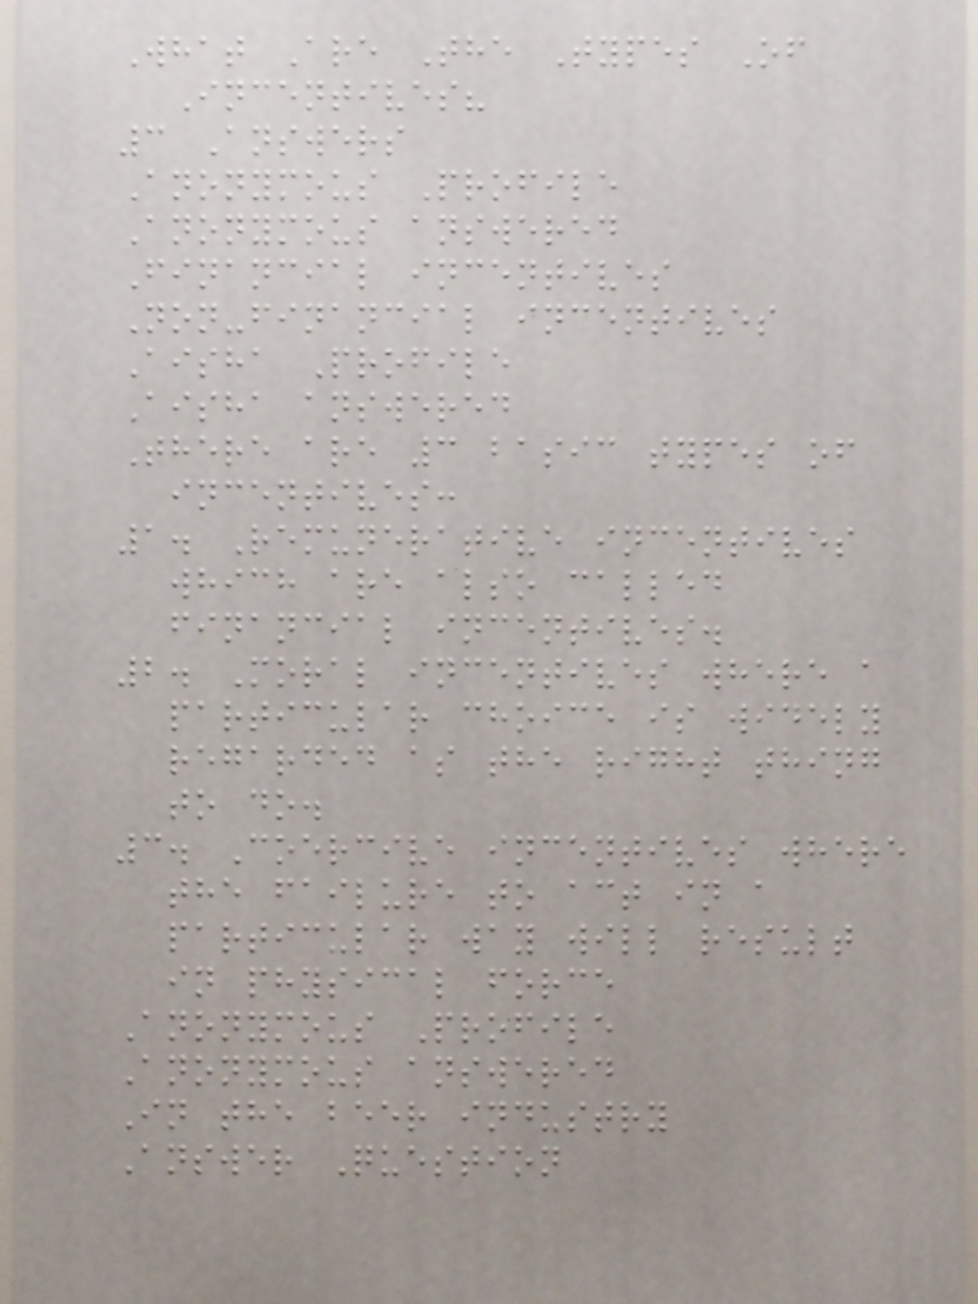What Are The Types Of
Incentives?
3 Answers
Anonymous Profile
Anonymous answered
Financial incentives
Non-financial incentives
Aisha Profile
Aisha answered
There are 3 basic types of
incentives:
1. Remunerative incentives
which are also called
financial incentives.
2. Moral incentives where a
particular choice is widely
regarded as the right thing
to do.
3. Coercive incentives where
the failure to act in a
particular way will result
in physical force
Anonymous Profile
Anonymous answered
In the beer industry
Answer Question
